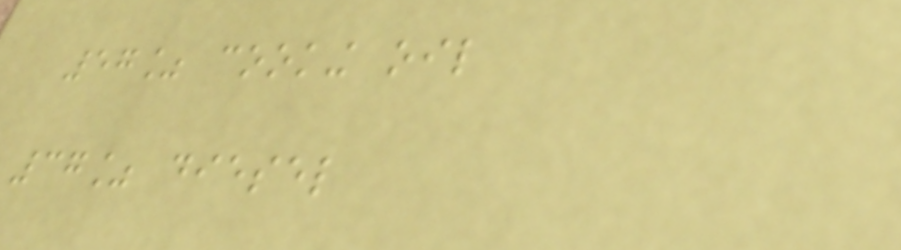57% cooking oil
37% diesel
